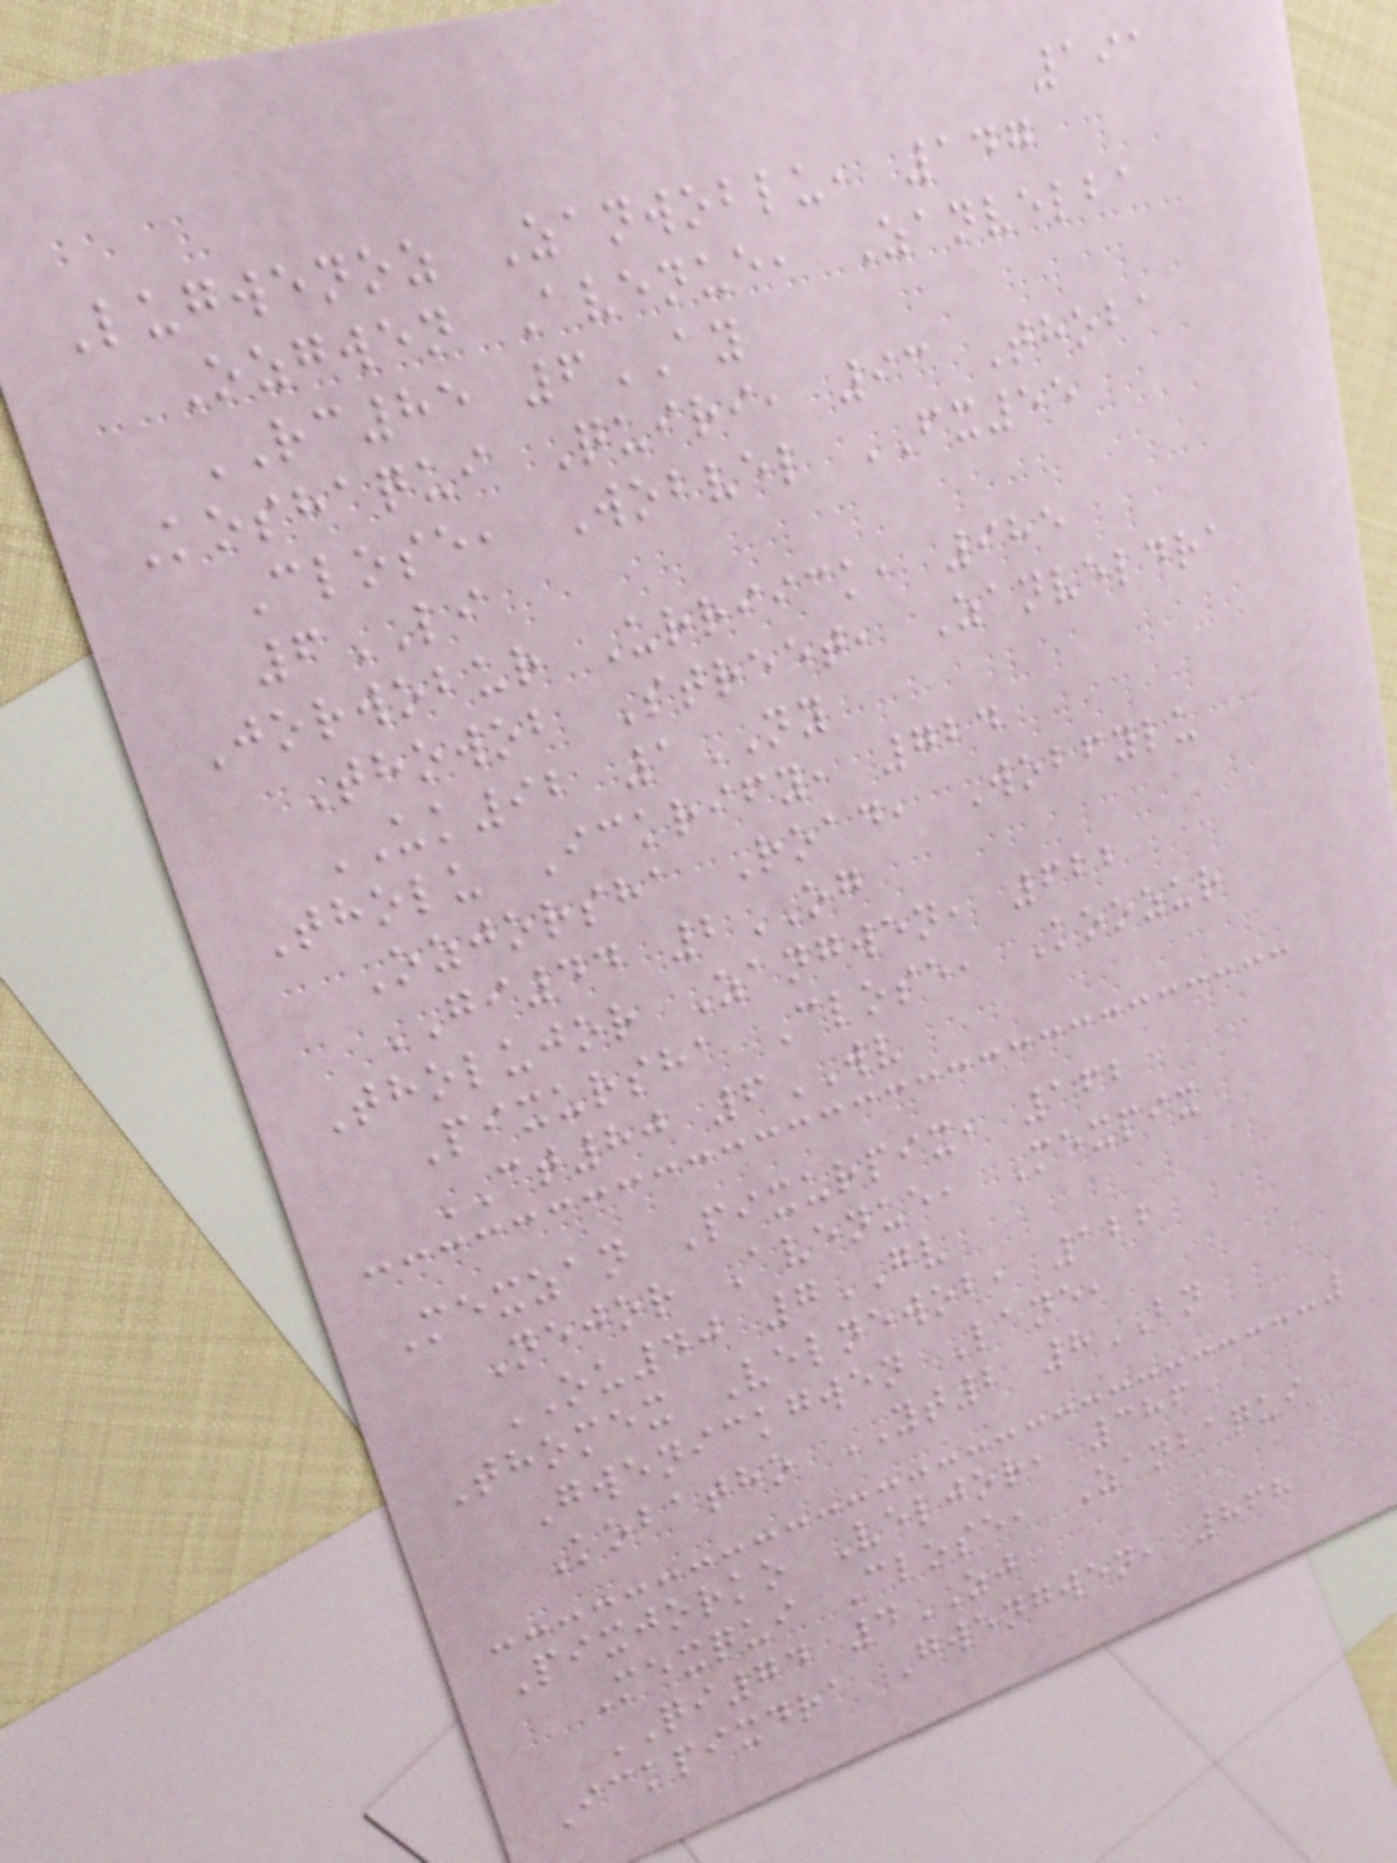191
Lugwenoz Zanwoblu, 147
Ozgwen Avenue, Zanvelba
RC85 6AY
Koshaqui Quiri, 93 Thoba
Close, Wobvel FX55
6LI
Jorwobur Urriick, 985
Thowob Street, Zanveldra
UK92 1NY
Tholu Ickrify, 724
Ozjorsha Road, Wobfylu
GI44 2OG
Tholujor Zangwen, 622
Pixursha Close, Koozur
CT80 6WV
Mexzan Pixurpix, 162
Nejor Avenue, Mexpix
OU40 7GV
Thomex Velnewob, 122
Gwenickgwen Lane,
Kobatho YT2 8BN
Pixjorko Veljor, 386
Mexqui Close, Zanbaqui
QI74 4ZJ
Ickpixdra Gwengwen, 868
